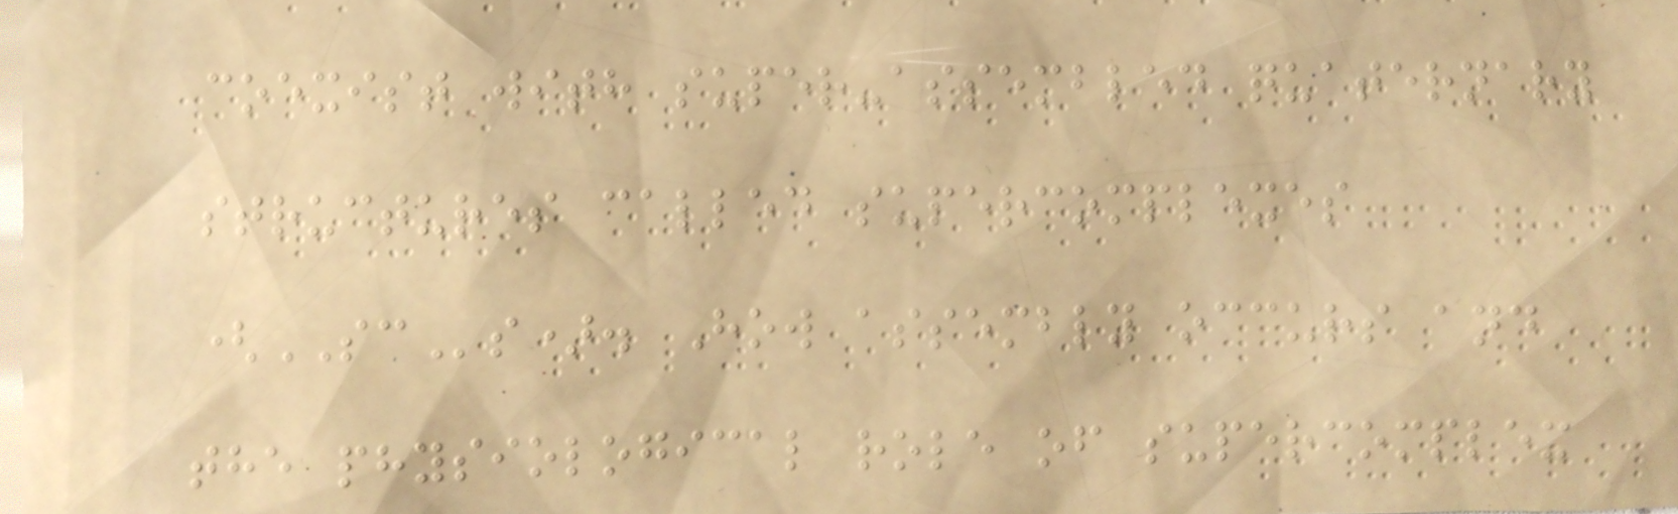coexist with super-assembled quaternary
structures called supercomplexes
(SCs). How assembly occurs and
the physiological role of supercomplex
